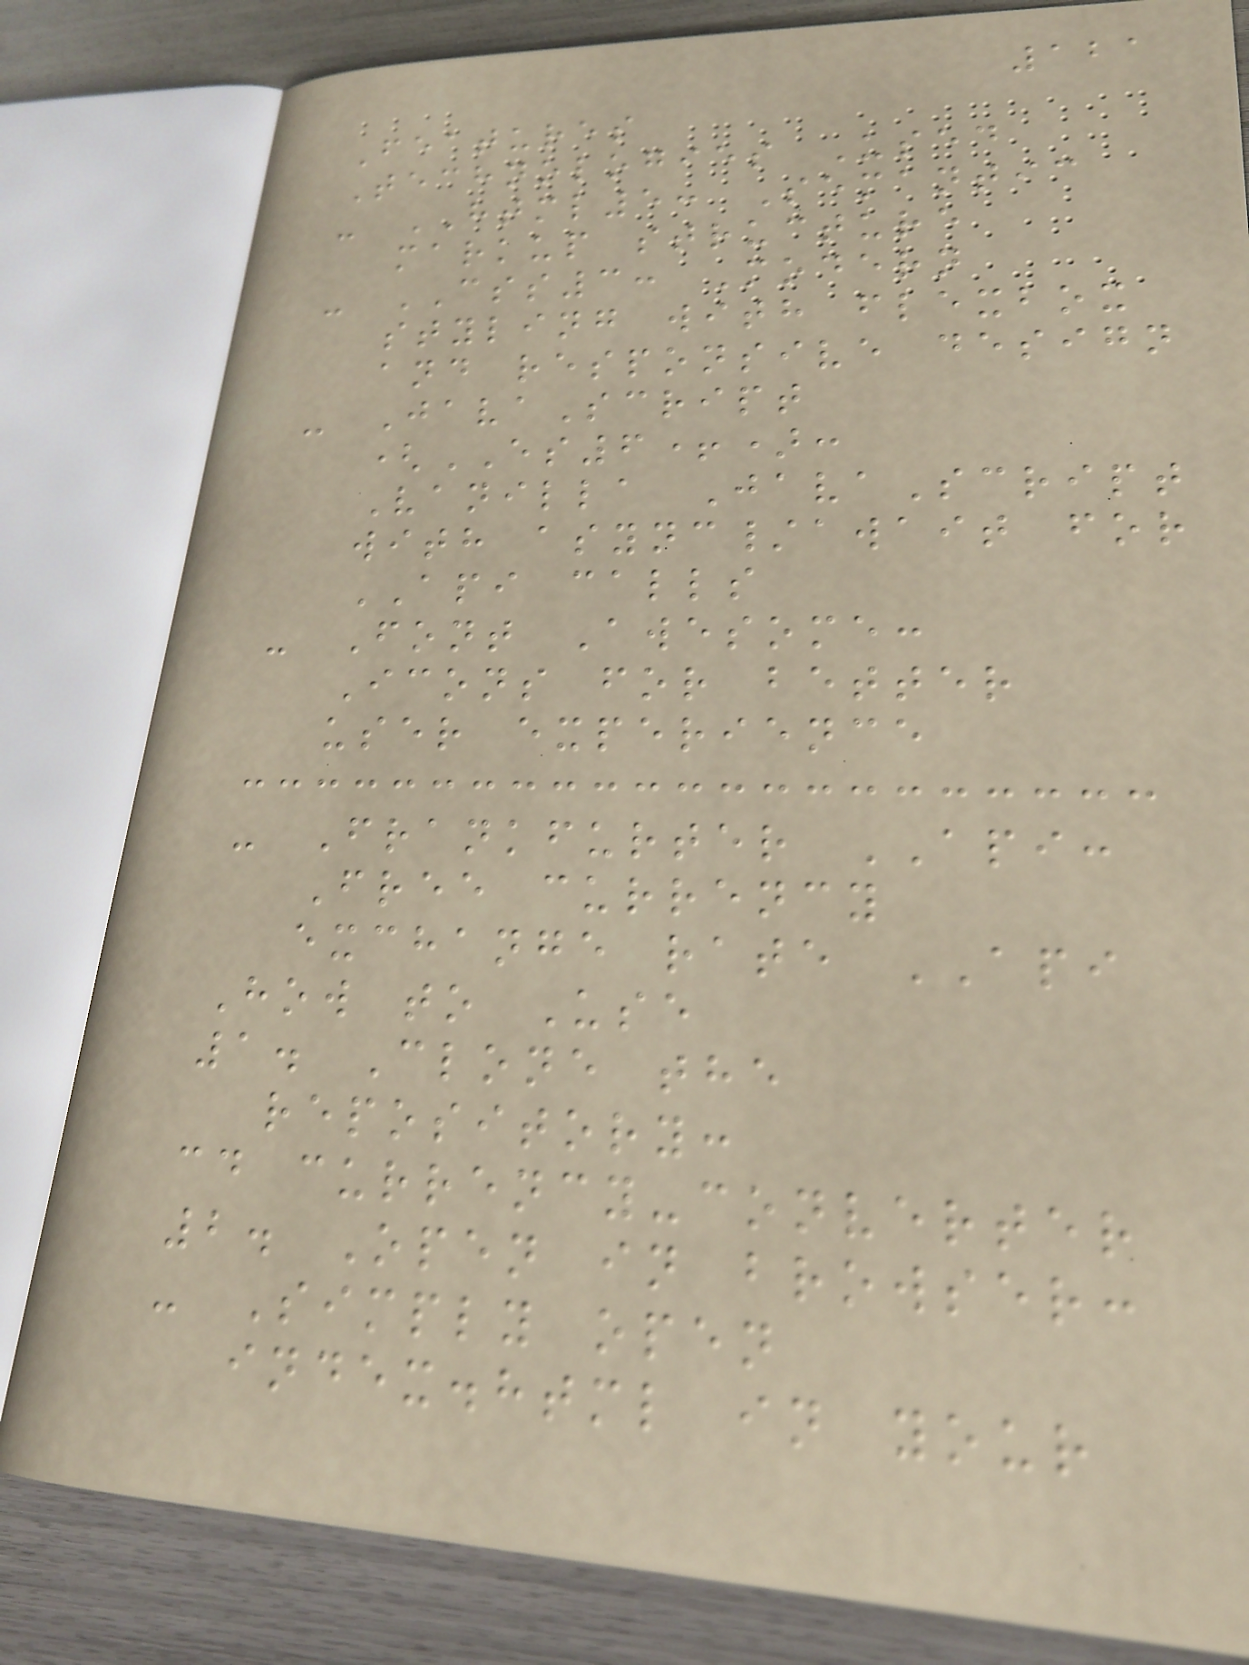121
Features
Technologies Used
- HTML5: Semantic
markup structure
- CSS3: Modern
styling with flexbox
and responsive design
- JavaScript
(ES6+):
Vanilla JavaScript
with async/await for
API calls
- Font Awesome:
Icons for better
user experience
- Frankfurter API:
Free currency
exchange rate API
How to Use
1. Clone the
repository:
cd currency-converter
2. Open in browser:
- Simply open
index.html in your
